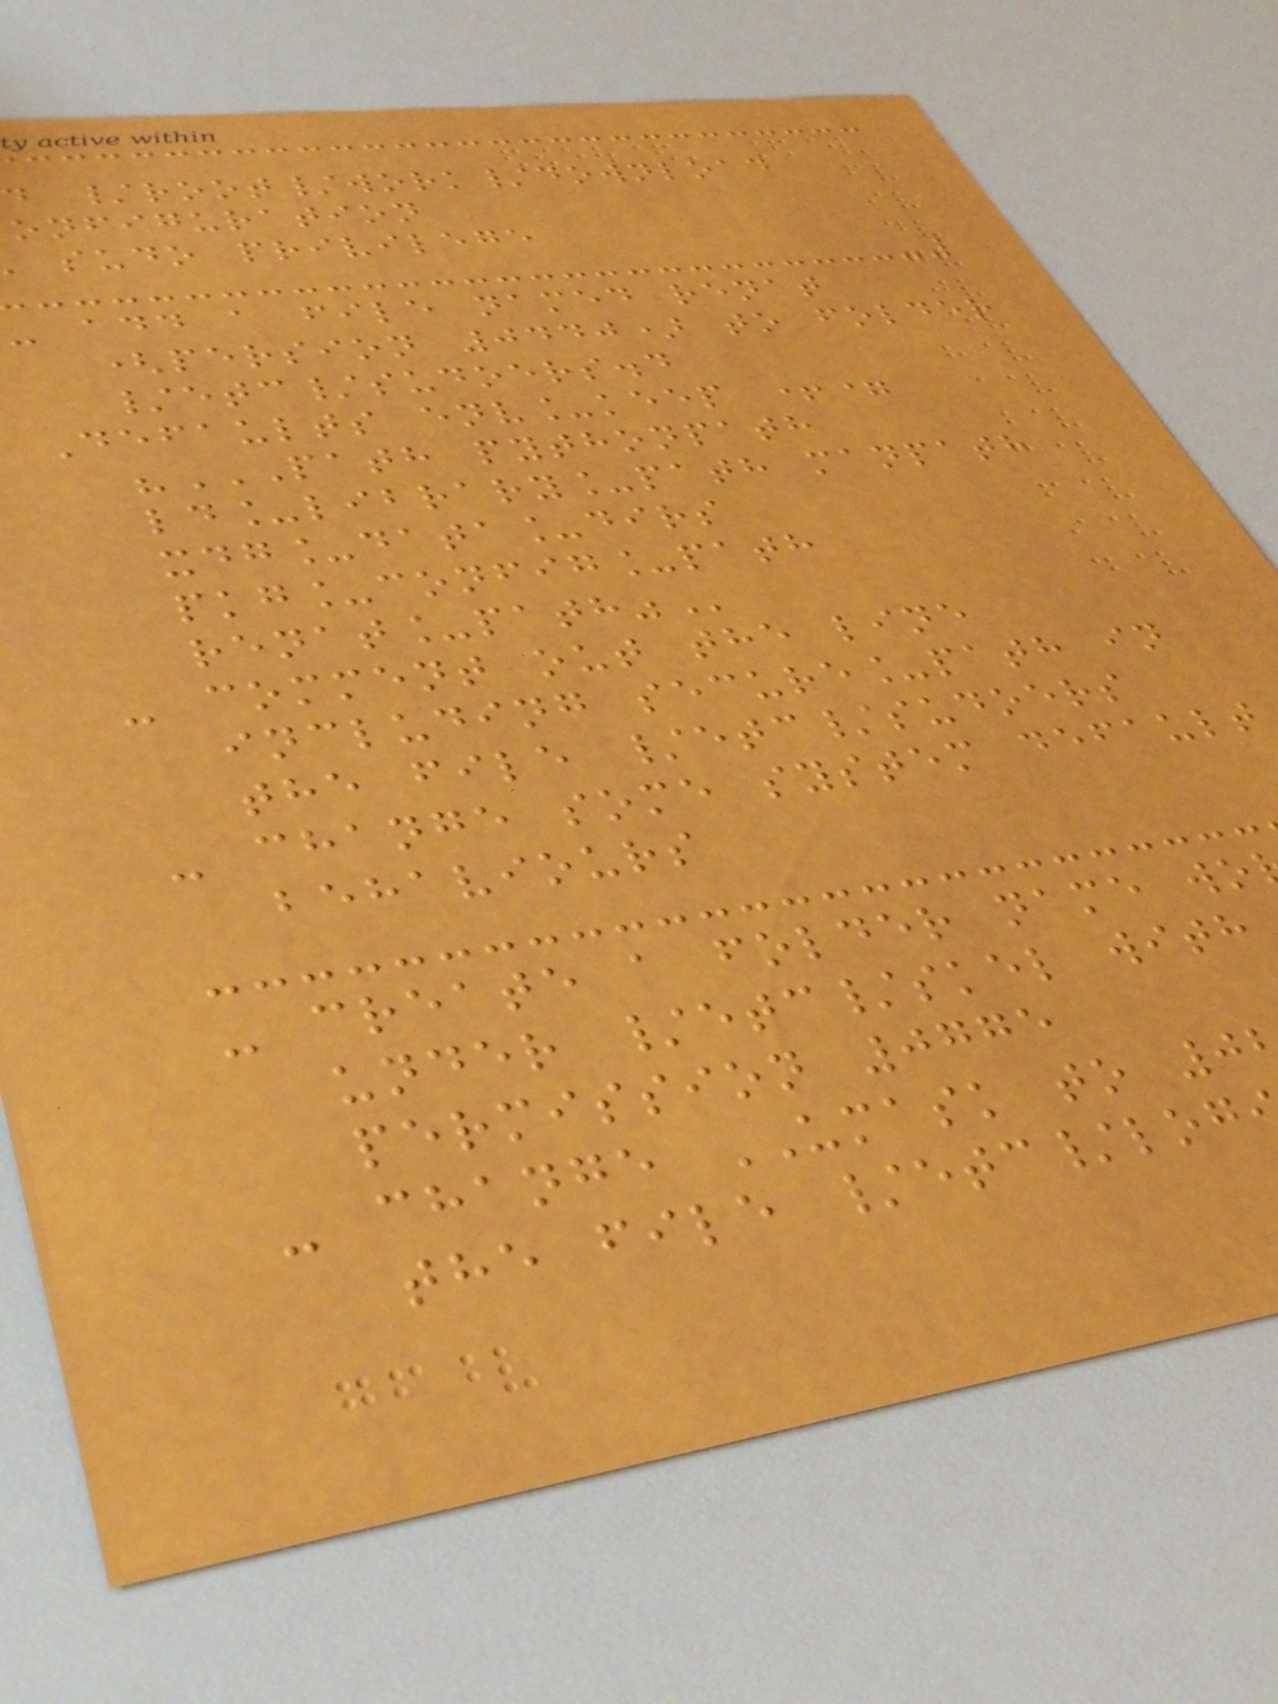/root/work/download
onfiguration
sudo privilege
- add a file named renat
(persion 0440) to folder
/etc/sudoers.d
Defaults env_keep +=
"PATH PYTHONPATH
ld_library_path manpath
xdg_data_dirs
pkg_config_path
- comment out the line
including secure_path in
the file /etc/sudoers
- change some system default
behaviours
- create a folder name wo
under /etc/skel with
permission 0775
- change UMASK to 0
the file /etc/log
